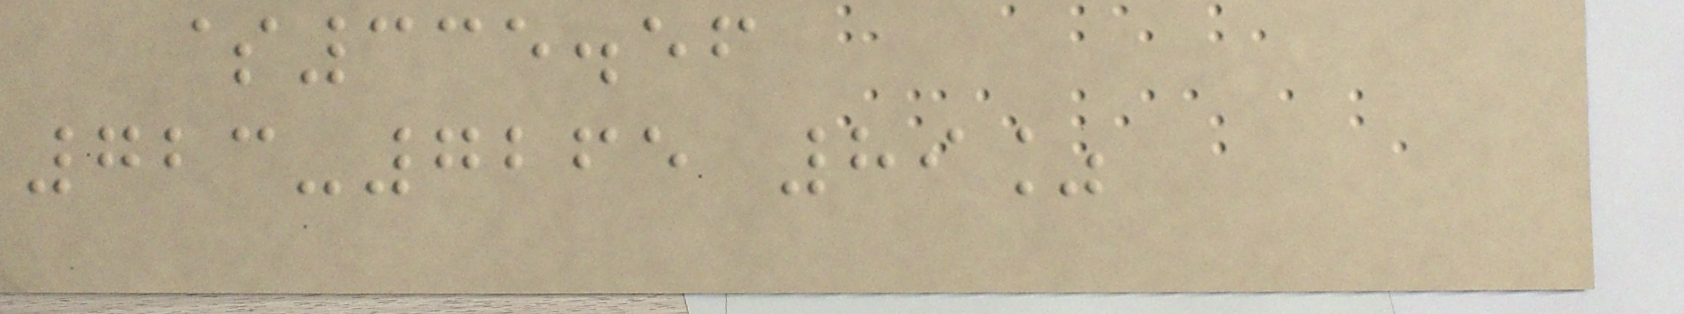$335.56
723-7265 89%
